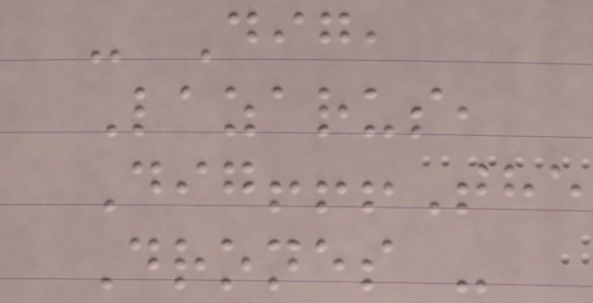- Dig,
Lazarus,
Dig!!!The
Drones -
